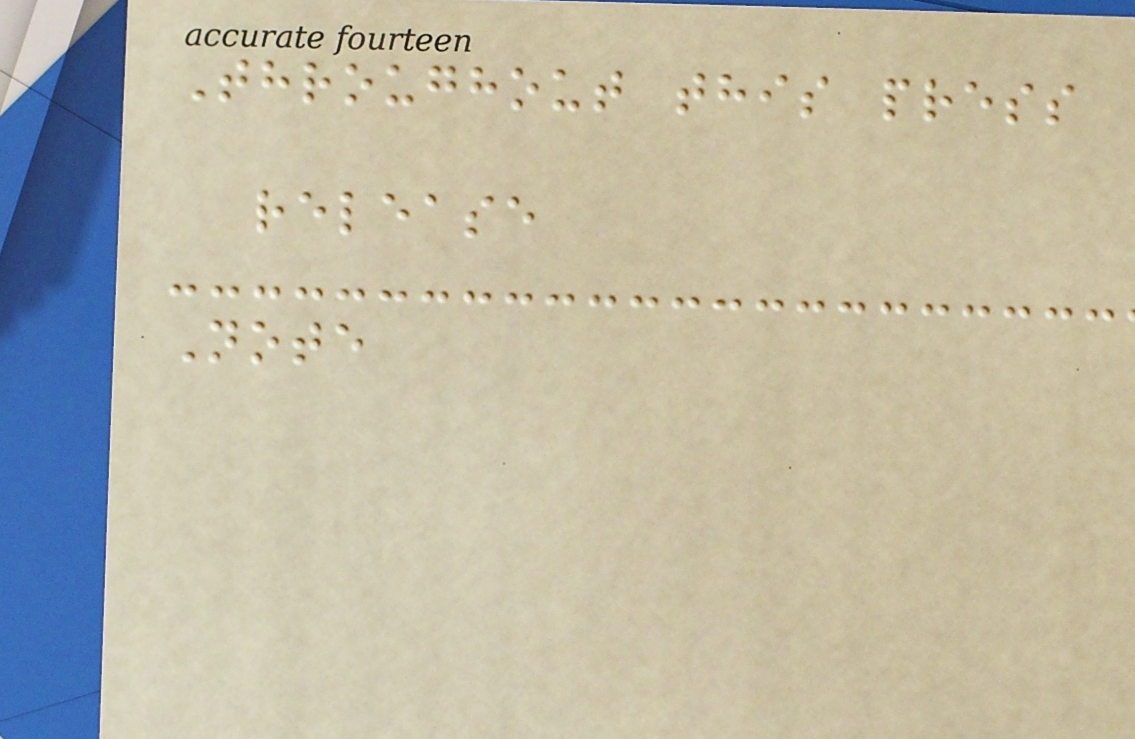Throughout this press
release
Note
